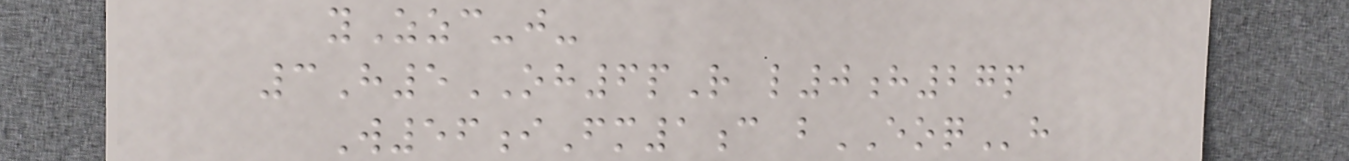yZzc-j-
3H5OH6pR l0h27p
W56iFm1c bEOQh
